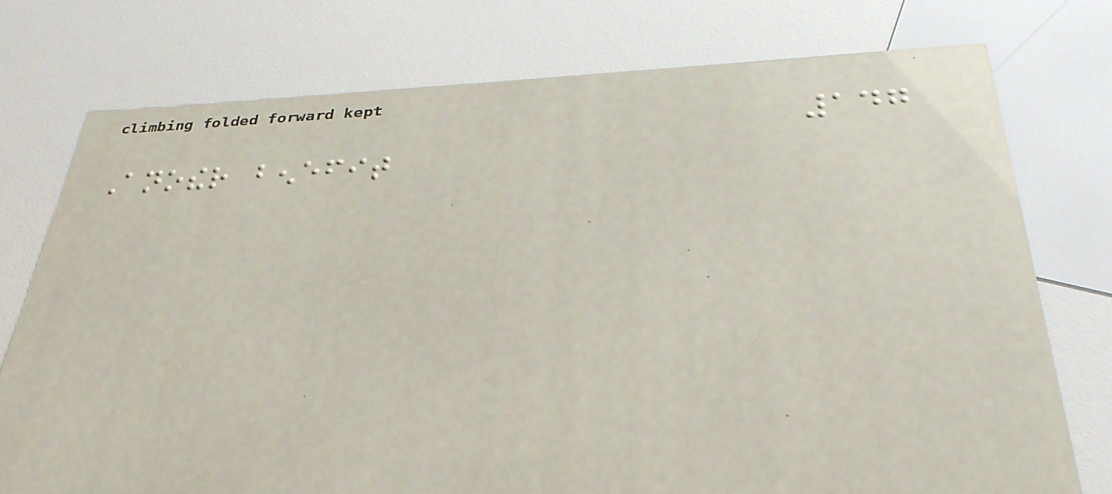147
Another benefit
